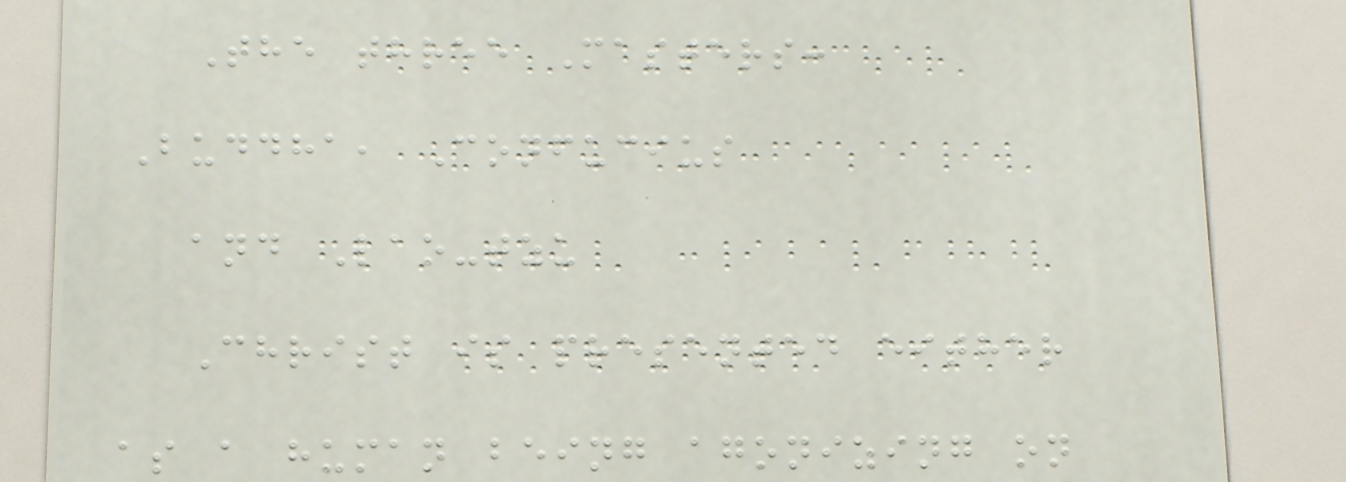The three Masters:
Buddha, Confucius
and Lao-tzu
Christ is presented either
as a human being agonizing on
